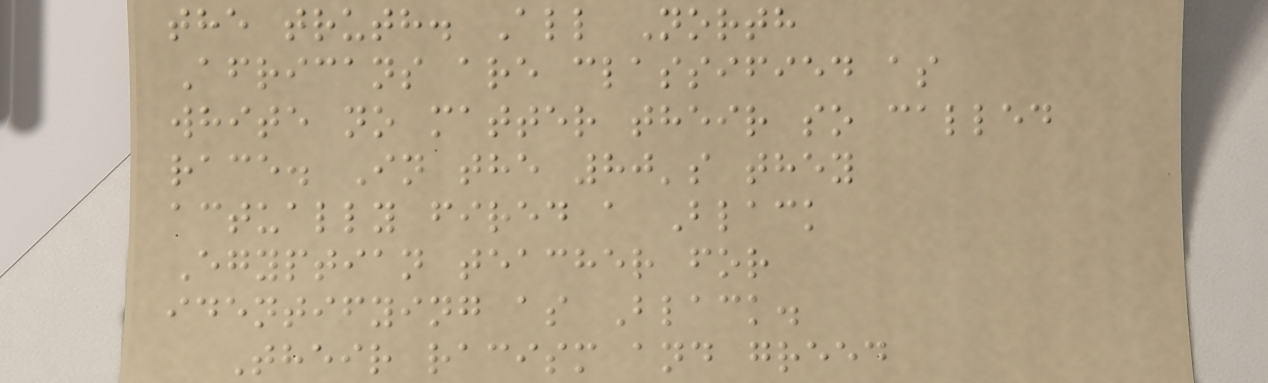the truth. All North
Africans are classified as
white no matter their so called
race. In the 80's they
actually fired a Black
Egyptian teacher for
identifying as Black.
Their racism and greed
